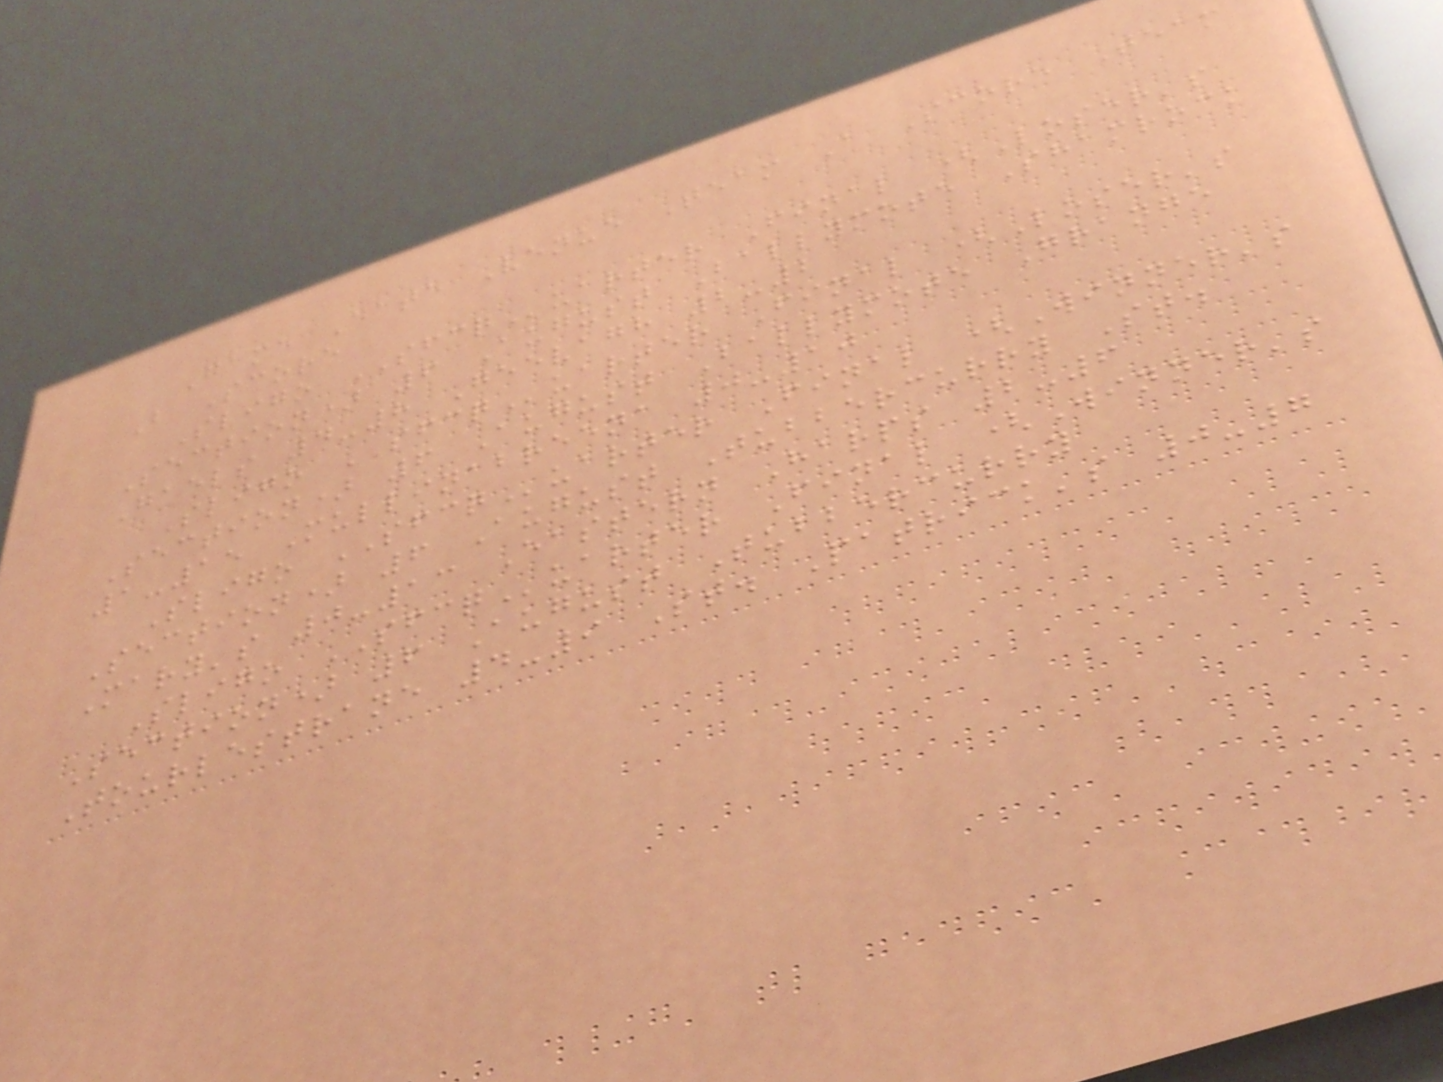Game Date Venue Team A Score Team
B Score
Sligo SFCQuarter Final (Loser's
Section) 6 August Ballymote Shamrock
Gaels 4-8 Geevagh 2-2
Sligo SFCQuarter Final (Loser's
Section) 6 August Ballymote Grange
1-15 Mullinabreena 0-10
Sligo SFCQuarter Final (Winner's
Section) 6 August Tubbercurry St.
Mary's 0-13 Eastern Harps 2-6
Sligo SFCQuarter Final (Winner's
Section) 6 August Tubbercurry
Tourlestrane 4-9 St. Patrick's 0-7
